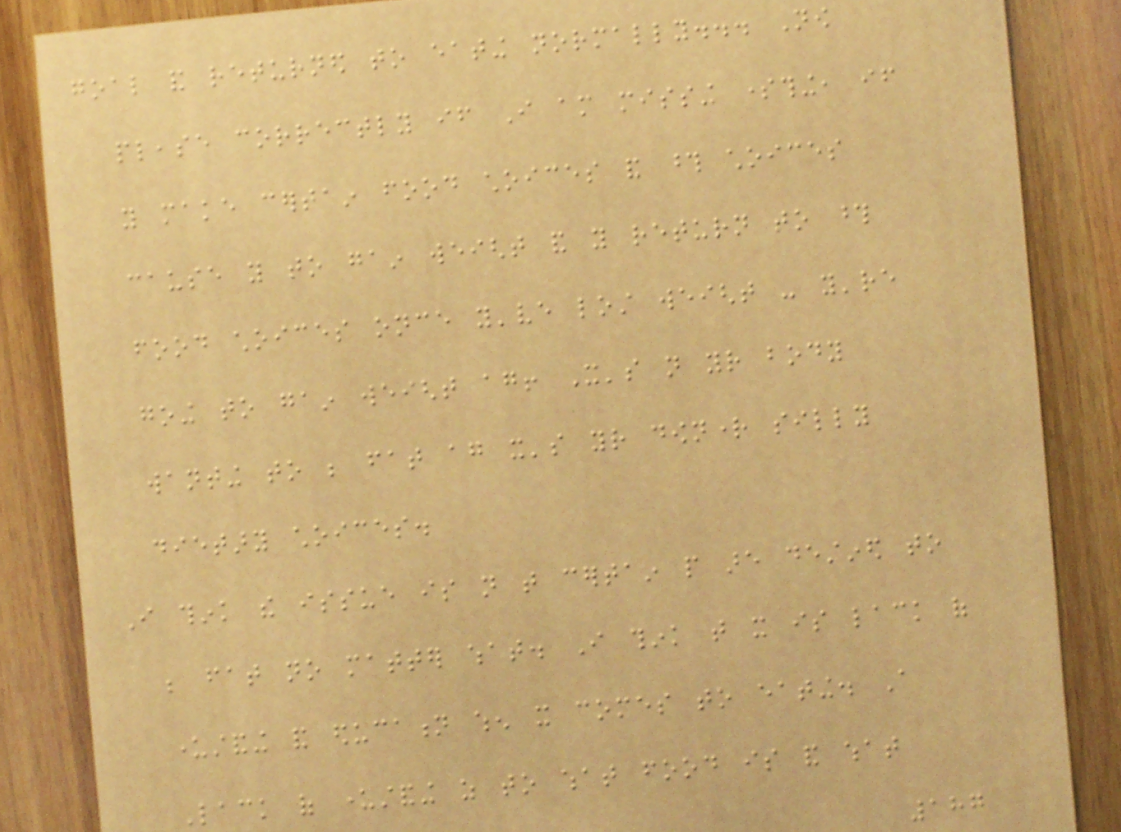goal and returned to eating normally... Now
please correctly if I am missing something, if
you make certain food choices and those choices
cause you to gain weight and you return to those
food choices once you've lost weight - you're
going to gain weight again! It's not your body
wanting to be fat again it's your downright silly
dietary choices.
I think the issue is not that certain people are destined to
be fat no matter what. I think that it is lack of
understanding and education when it comes to eating. A
Lack of understanding as to what food is and what
187
